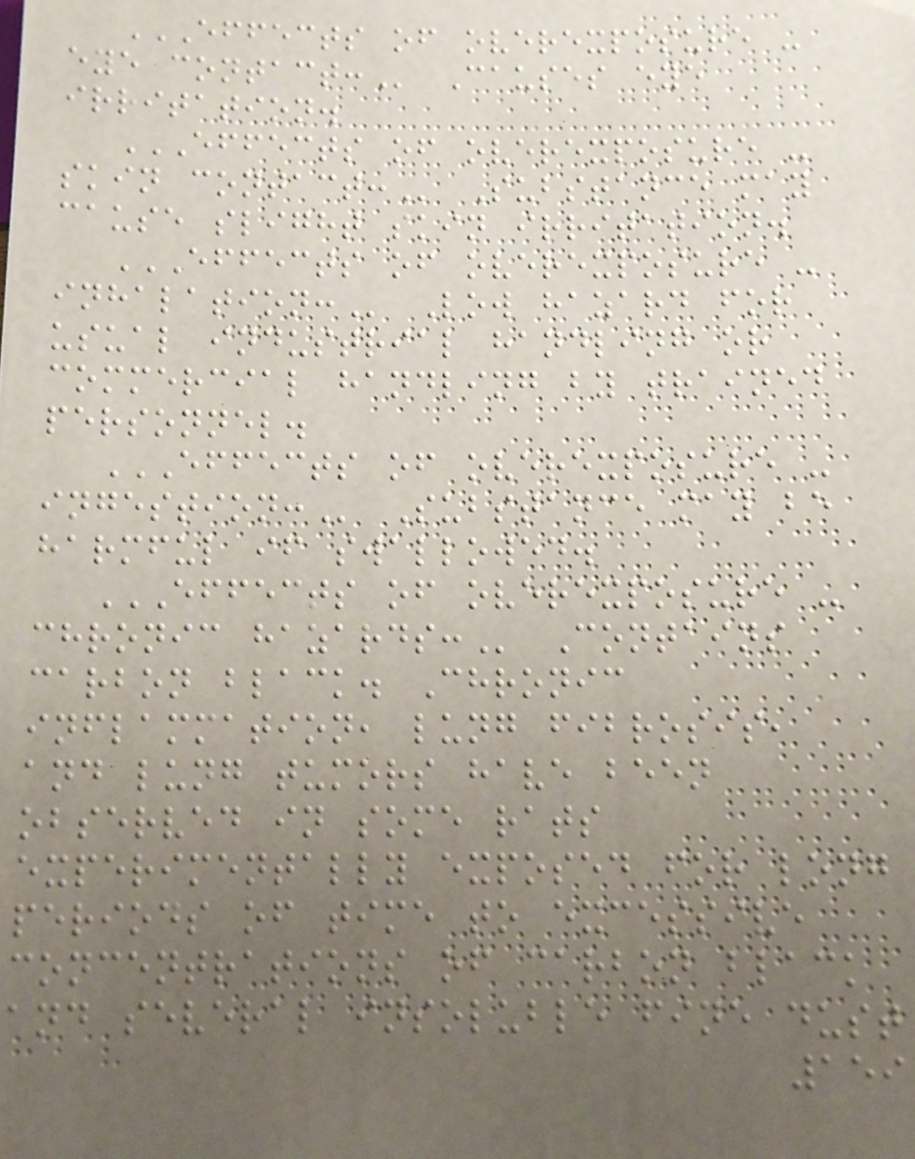EFFECTS OF OVEREXPOSURE -
EYE CONTACT: Causes eye
irritation.
EFFECTS OF OVEREXPOSURE -
SKIN CONTACT: Substance may
cause slight skin irritation.
EFFECTS OF OVEREXPOSURE -
INHALATION: Low hazard for
usual industrial handling or
commercial handling by trained
personnel.
EFFECTS OF OVEREXPOSURE -
INGESTION: Substance may be
harmful if swallowed.
EFFECTS OF OVEREXPOSURE -
CHRONIC HAZARDS: Contains
carbon black. Chronic
inflammation, lung fibrosis,
and lung tumors have been
observed in some rats
experimentally exposed for long
periods of time to excessive
concentrations of carbon black
and several insoluble fine dust
159
